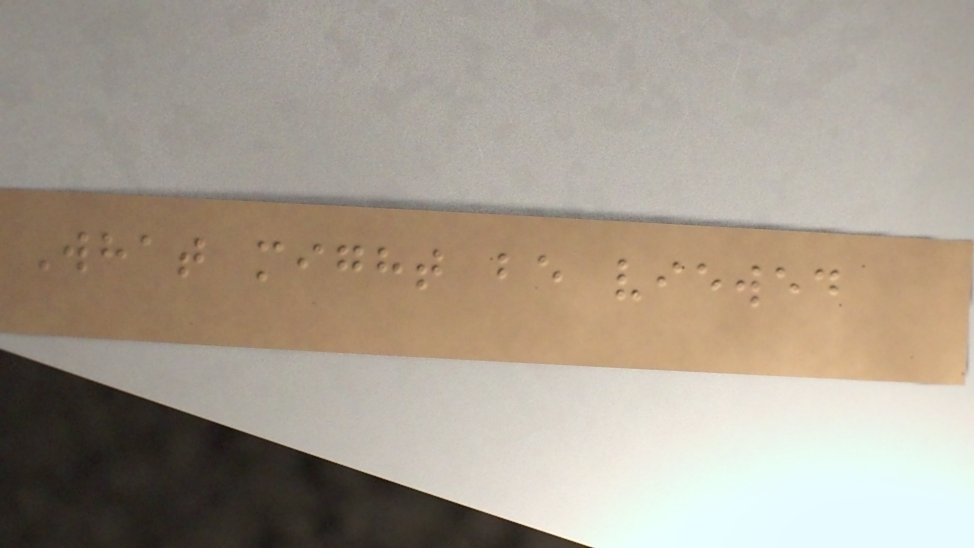What might be viewed
